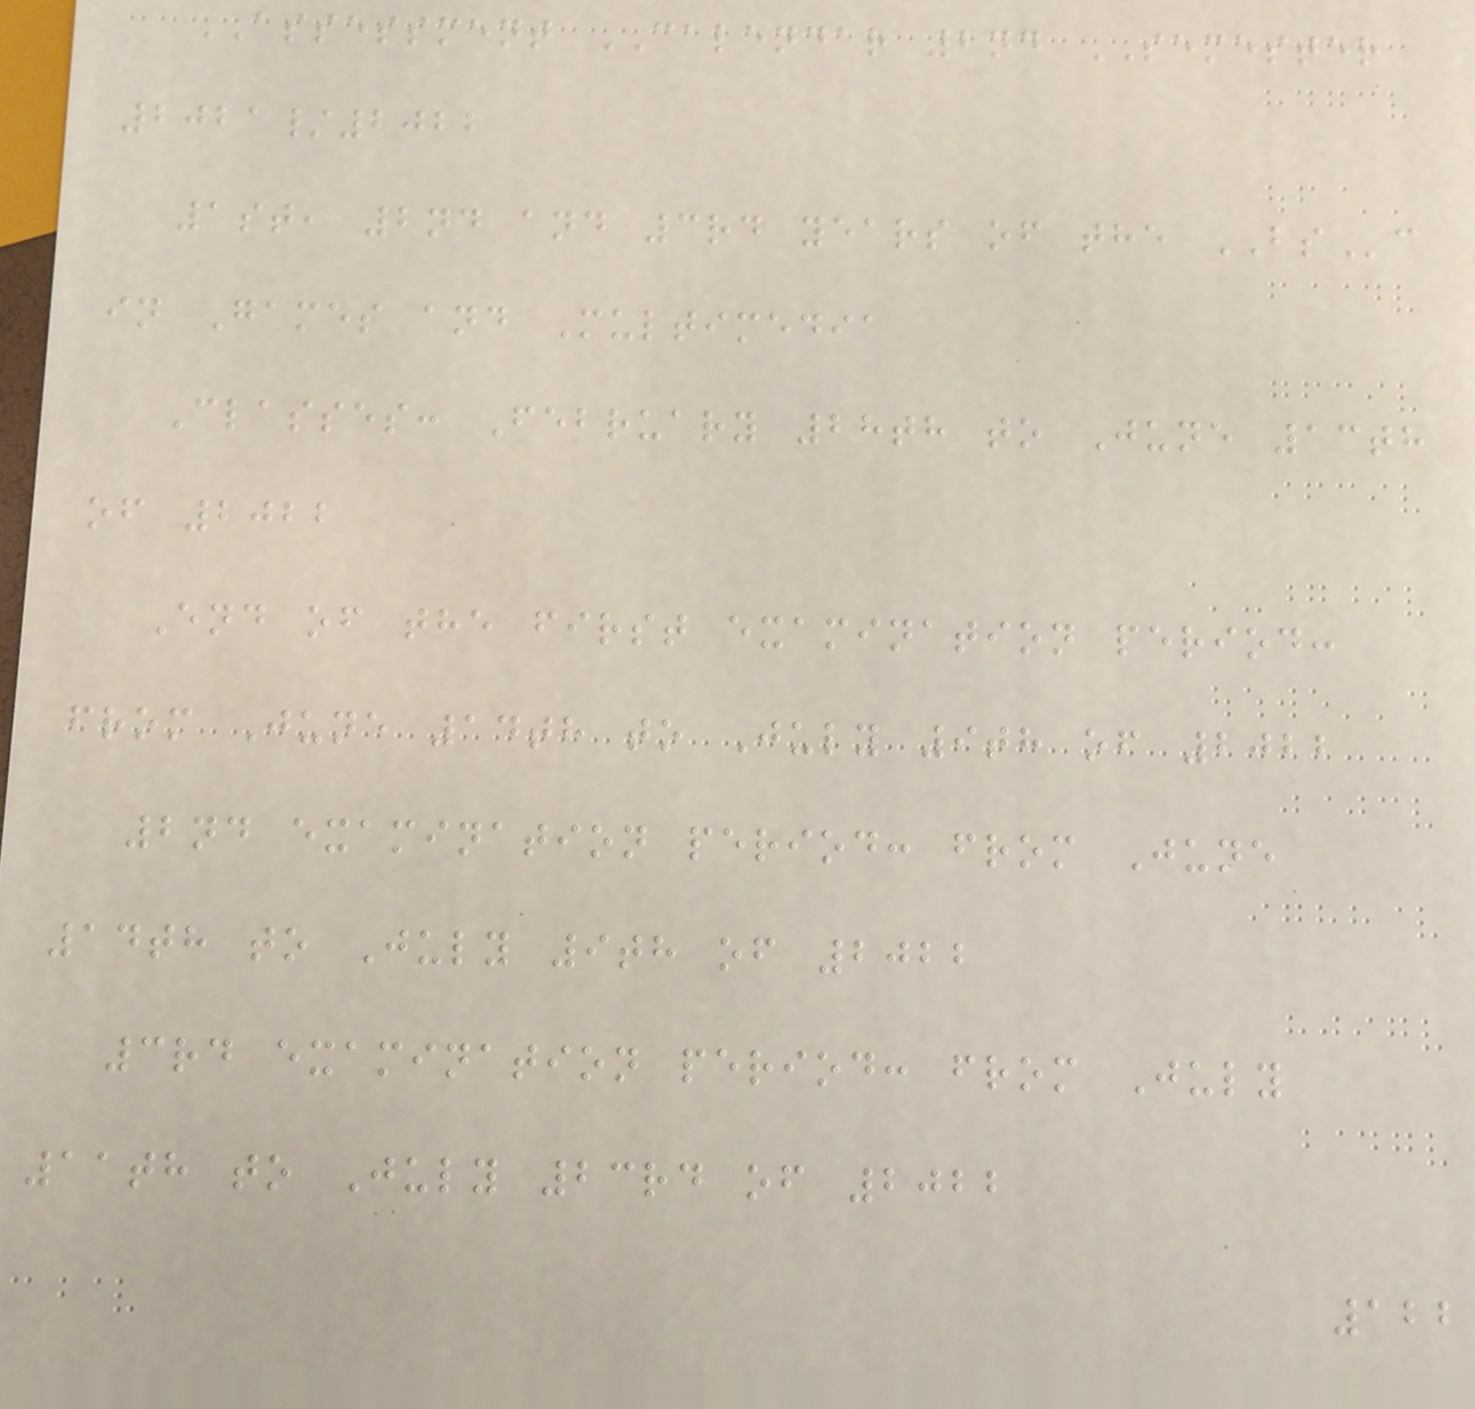ASSESSMENT CALENDAR 2nd SEMESTER
2021/2022
1st, 2nd and 3rd years of the BSc
in Games and Multimedia
Classes: February 28th to June 13th
of 2022
End of the first examination period:
from June 14th to July 9th of 2022
2nd examination period: from June
14th to July 9th of 2022
3rd examination period: from July
11th to July 23rd of 2022
122
